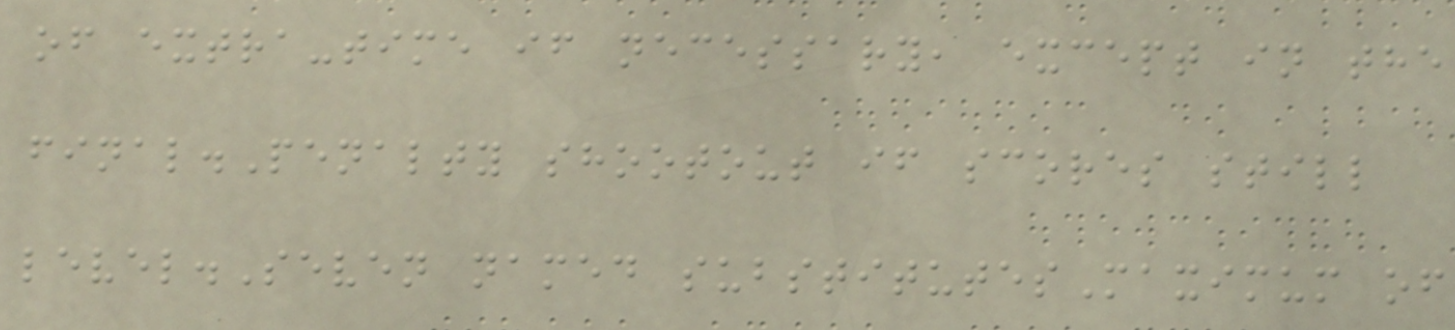of extra-time if necessary, except in the
final.Penalty shootout if scores still
level.Seven named substitutesMaximum of
